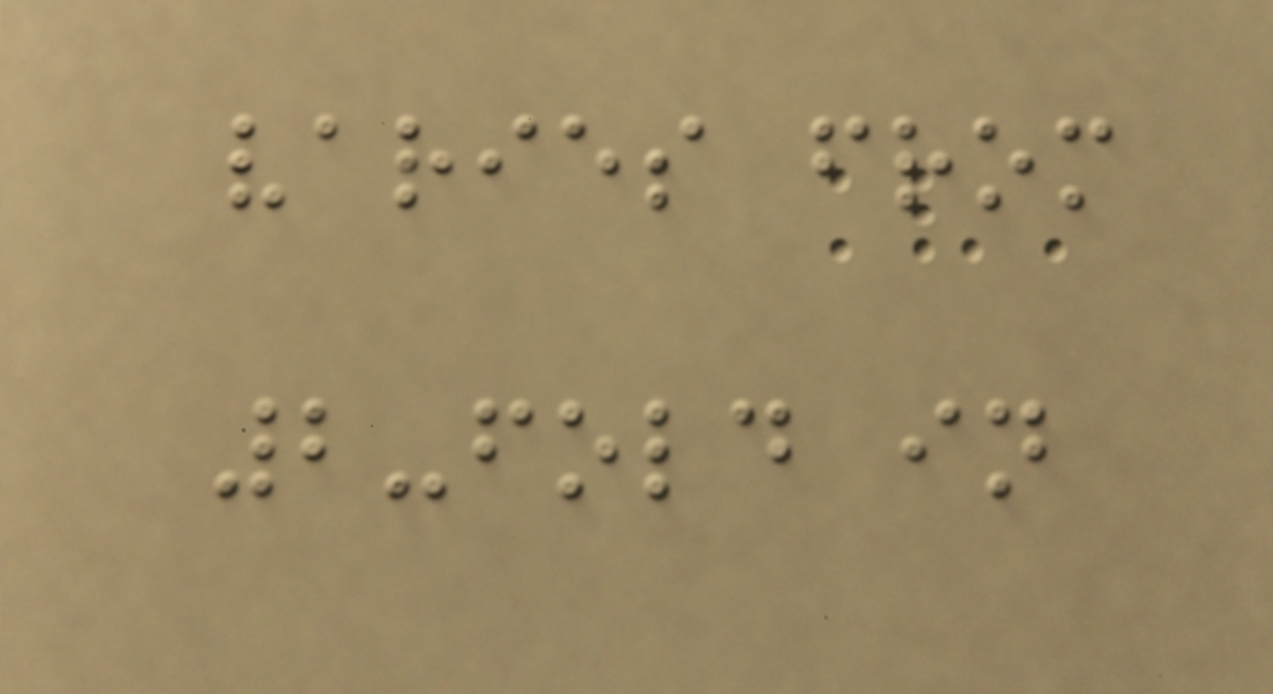varies from
2-fold in
